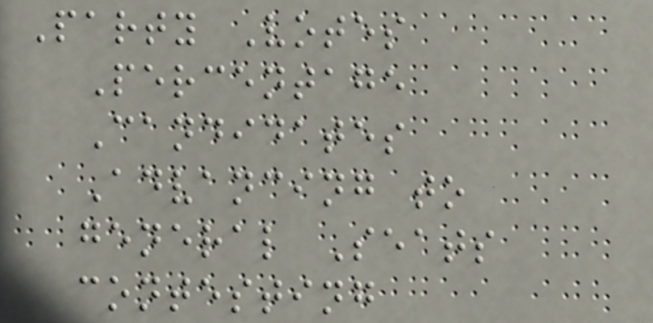Party Votes
Percentage
Candidates
Advancing to
general Seats
contesting
